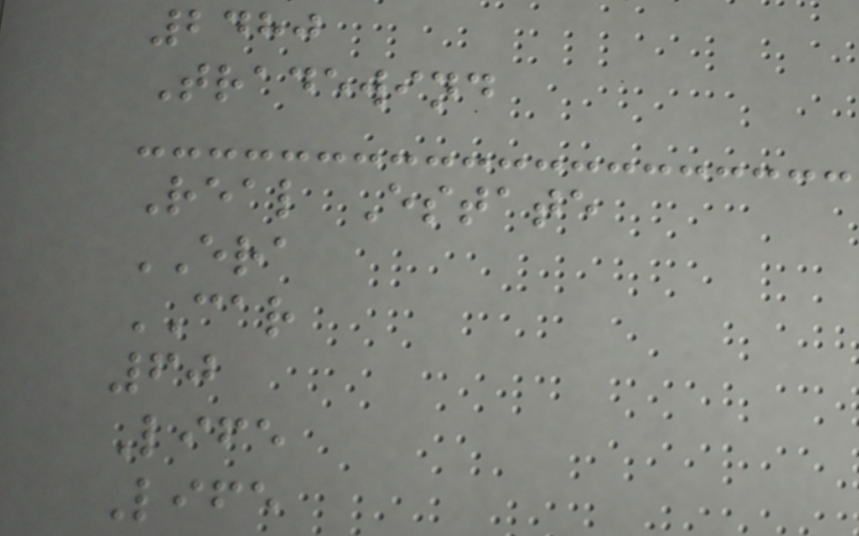2480
Tradewind
Real Estate
ERA
CAR
60
Life
Life
